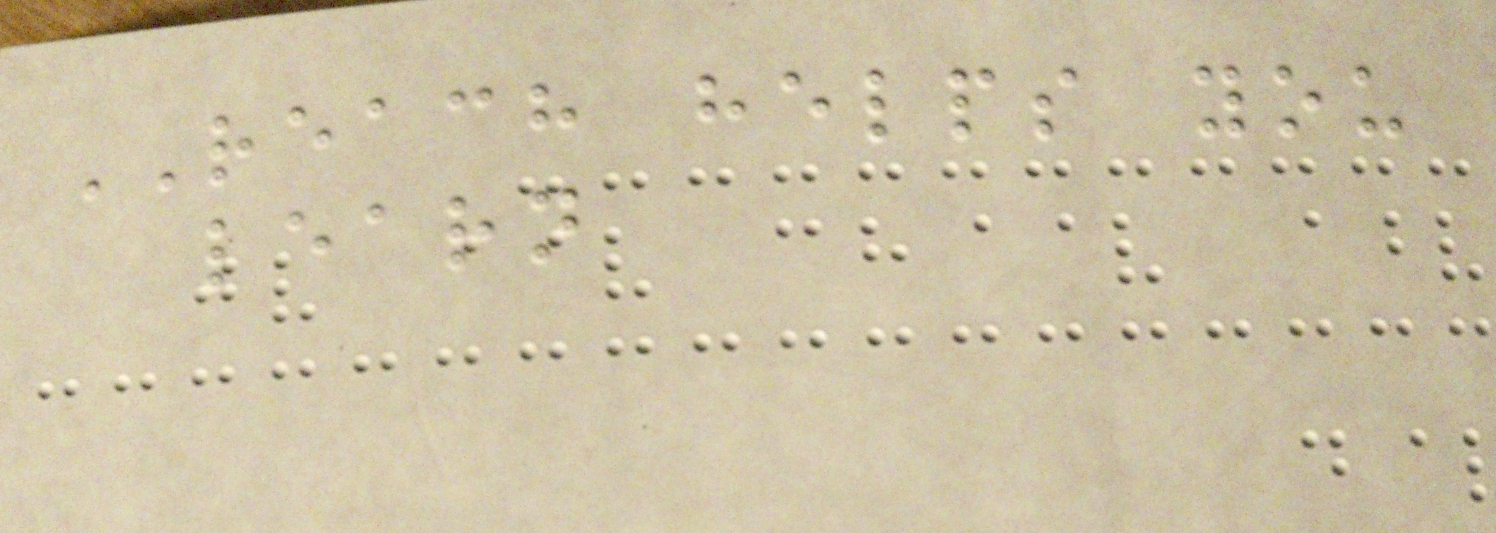REACH helps you
learn
